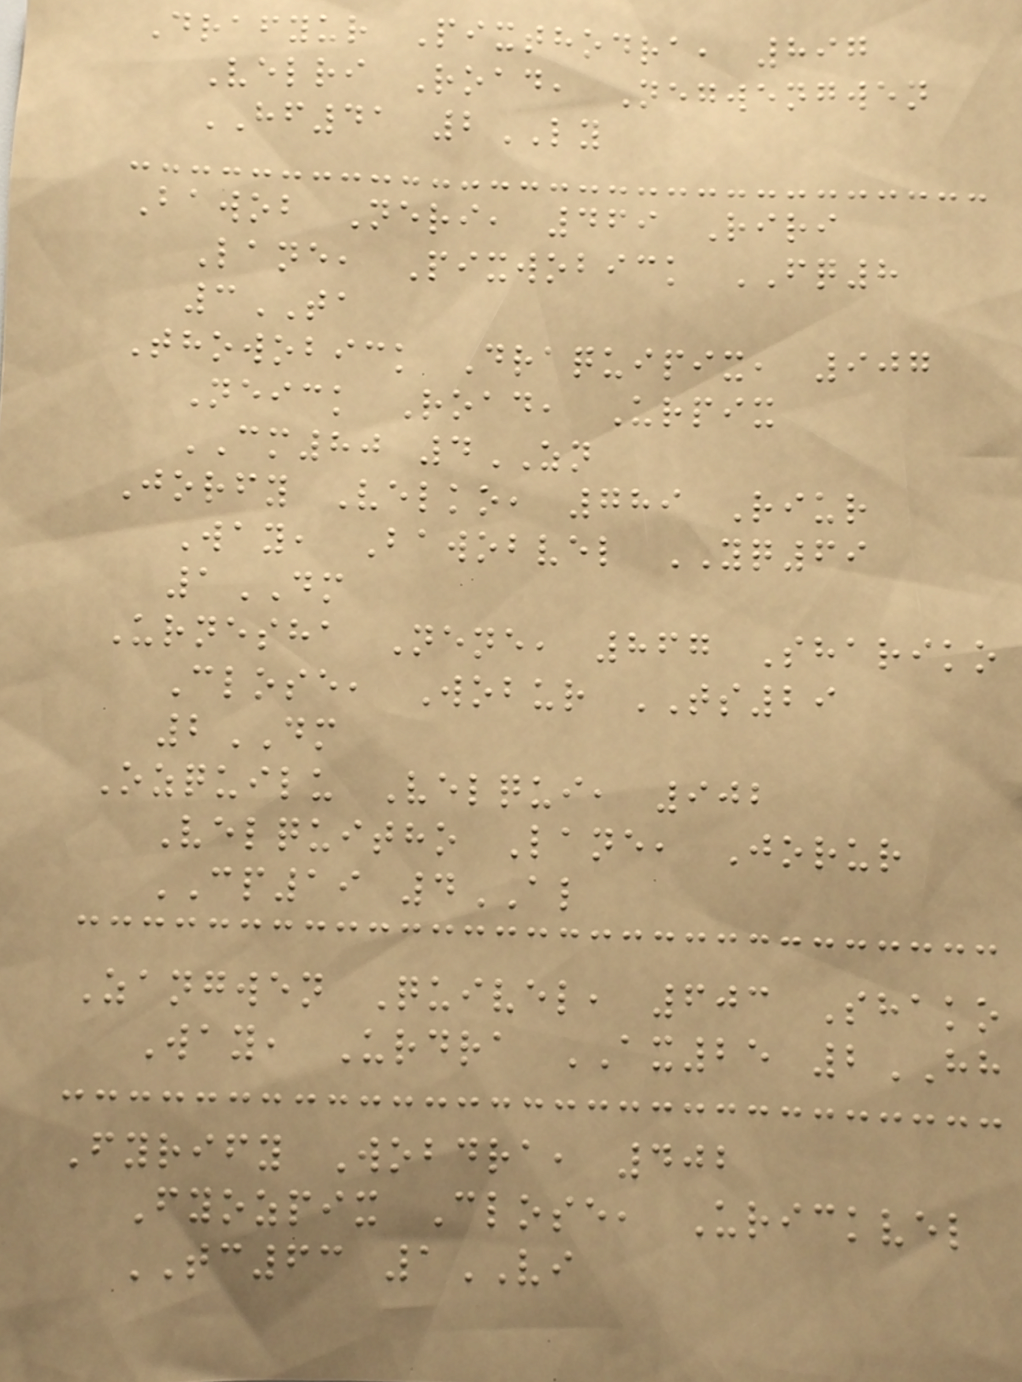Drafyur Pixthodra, 897
Velri Road, Negwengwen
HF41 2LY
Bawob Neri, 469 Riri
Lane, Pixwobick FQ8
3TA
Thowobick Draquipix, 907
Neick Road, Urpix
CM80 4ZN
Jorfy Velko, 789 Riur
Way, Bawobvel YQ69
1DM
Urnesha Nene, 867 Shariko
Close, Wobur TS29
2DM
Ozquilu Velqui, 902
Velquitho Lane, Jorur
CP19 4AL
Zangwen Quivel, 603 Shako
Way, Urdra AX25 2HH
Fyrify Wobdra, 402
Fyozpix Close, Urickvel
TC63 1VI
